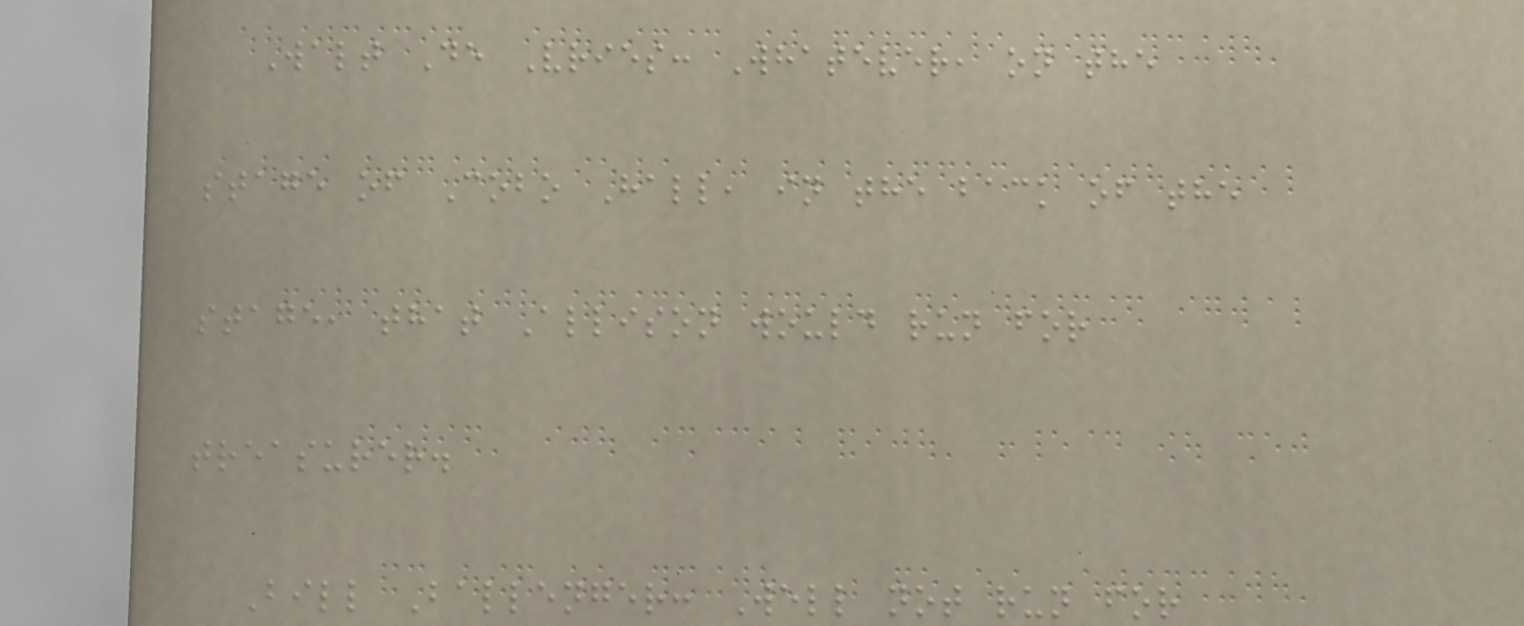Walt De Vries: Whatever, on the
stage of Cobo Hall, in the back of the
stage, that Allison would run for
treasurer.
Bill Ballenger: Well not run for
